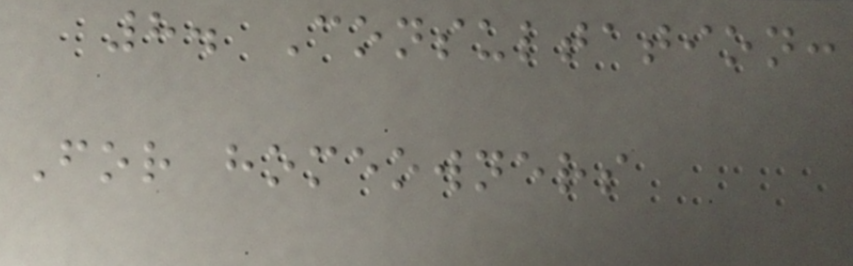8. Consultation:
For homeowners
